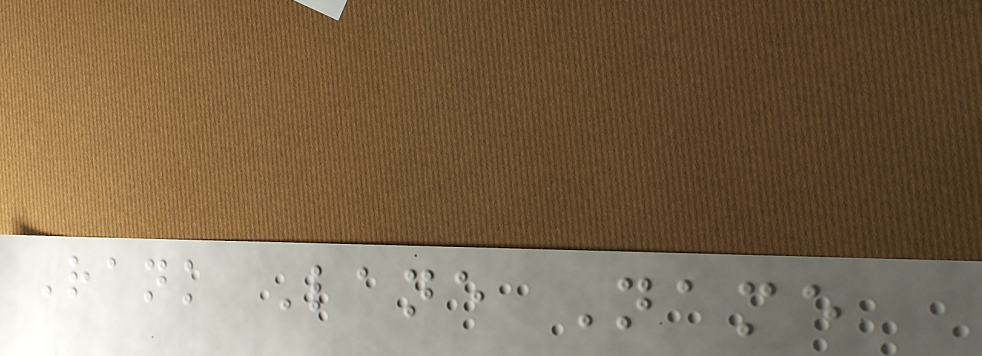Rank Lane Name
